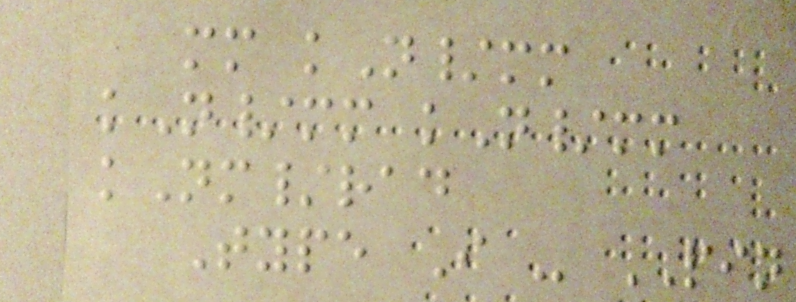mm kN/mm
kN/mm kN/mm
kNm/rad
Type I - PIN
